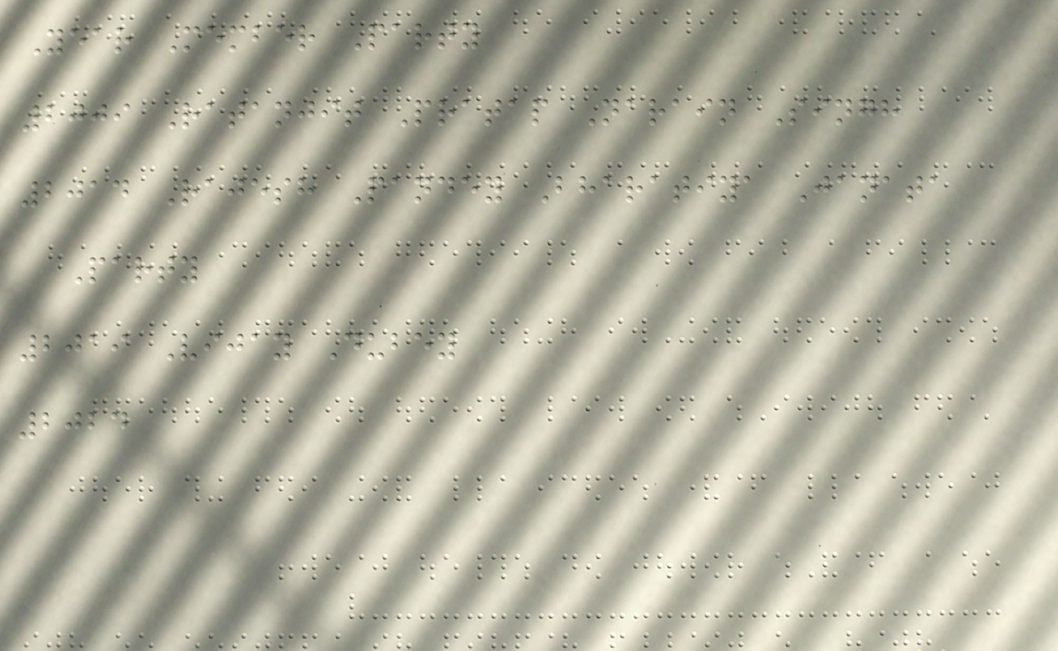Year Member Party
2009 Ratanjit Pratap Narain Singh
2014 Rajesh Pandey Bharatiya Janata
Party
2019 Vijay Dubey
2024
